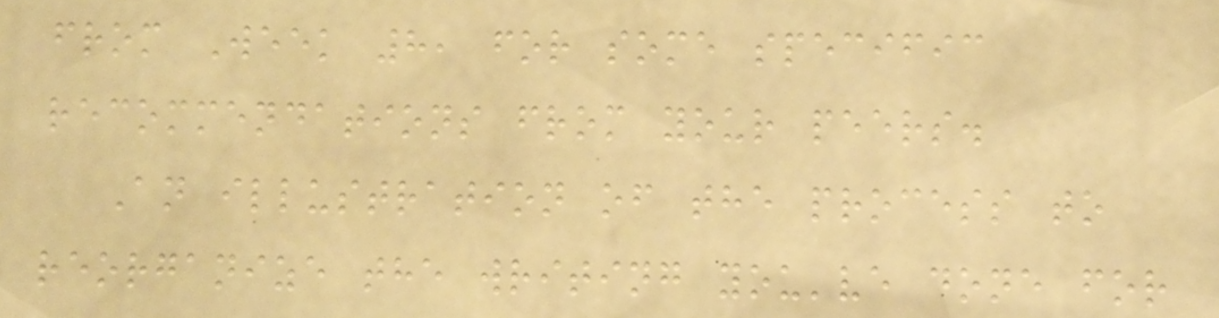from Week 8, for some specific
recommendations from your peers.
An illustration of the process to
reorganize the writing you've done for
